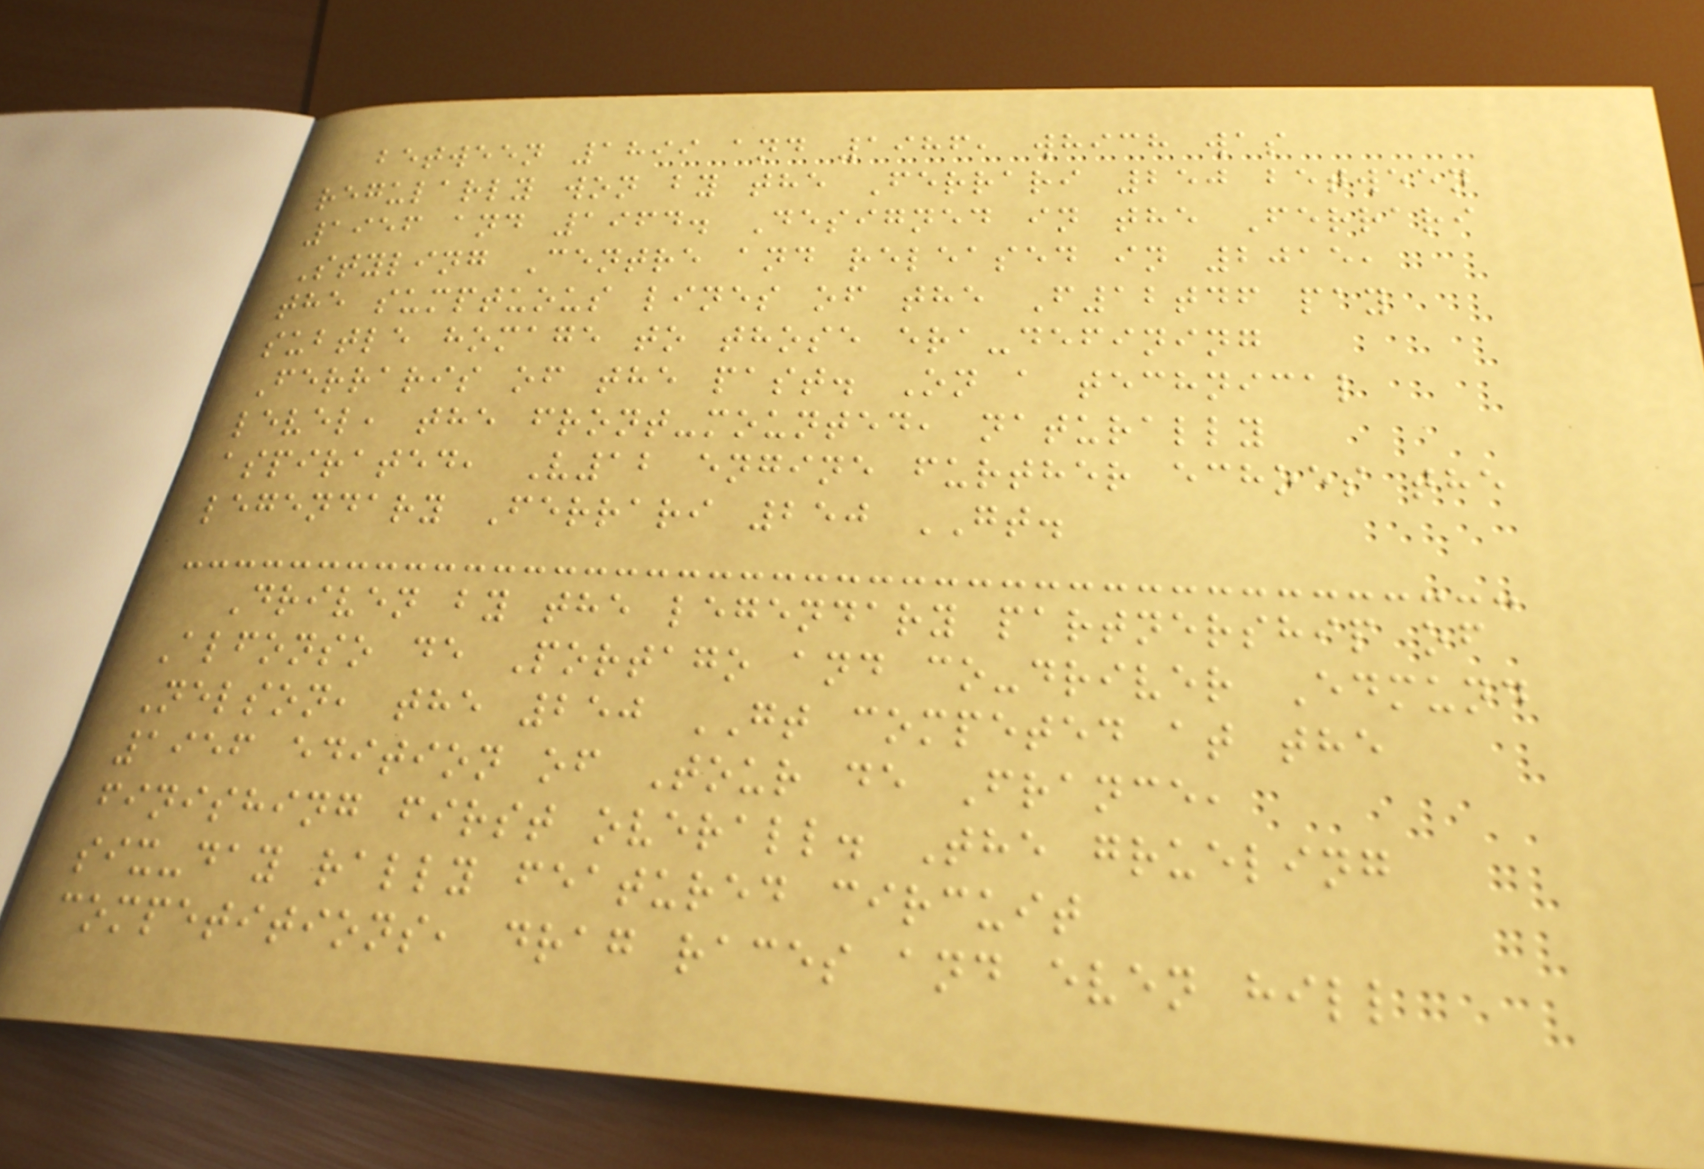between 1899 and 1986, which was
regularly won by the Ferrari 250 between
1956 and 1964. Designed in the Ferrari
Styling Centre and released in 2015,
the sumptuous lines of the F12tdf pay
subtle homage to those era-defining
Ferraris of the past. On a technical
level, the front-mounted, naturally
aspirated, V12 engine further echoes the
legendary Ferrari 250 GT.
Driven by the legendary partnership of
Alfonso de Portago and co-driver Edmund
Nelson, the 250 GT competed at the
1956 edition of Tour de France,
finishing first overall. The grueling
six-day rally featured circuit
competitions, drag races and even hill
